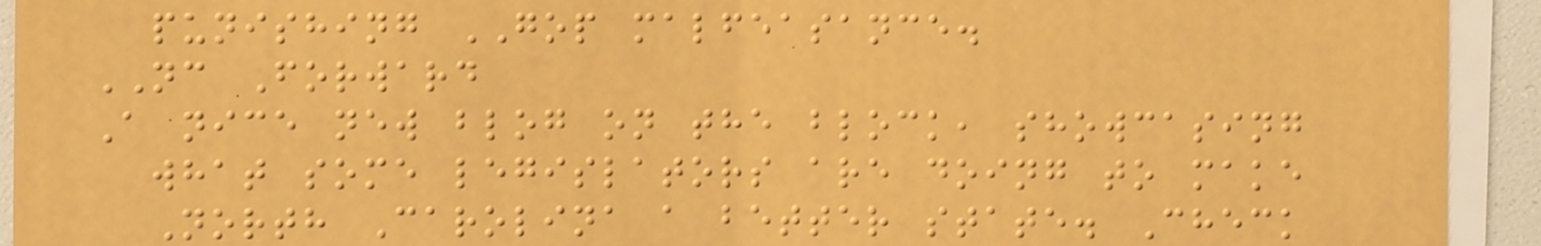punishing GOP malfeasance.
NC Forward
A nice new blog on the block, showcasing
what some legislators are doing to make
North Carolina a better state. Check
